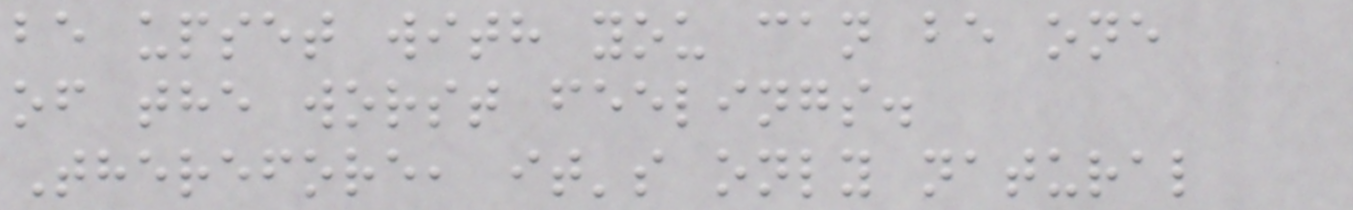be upset with you can be one
of the worst feelings.
Therefore, it's only natural
